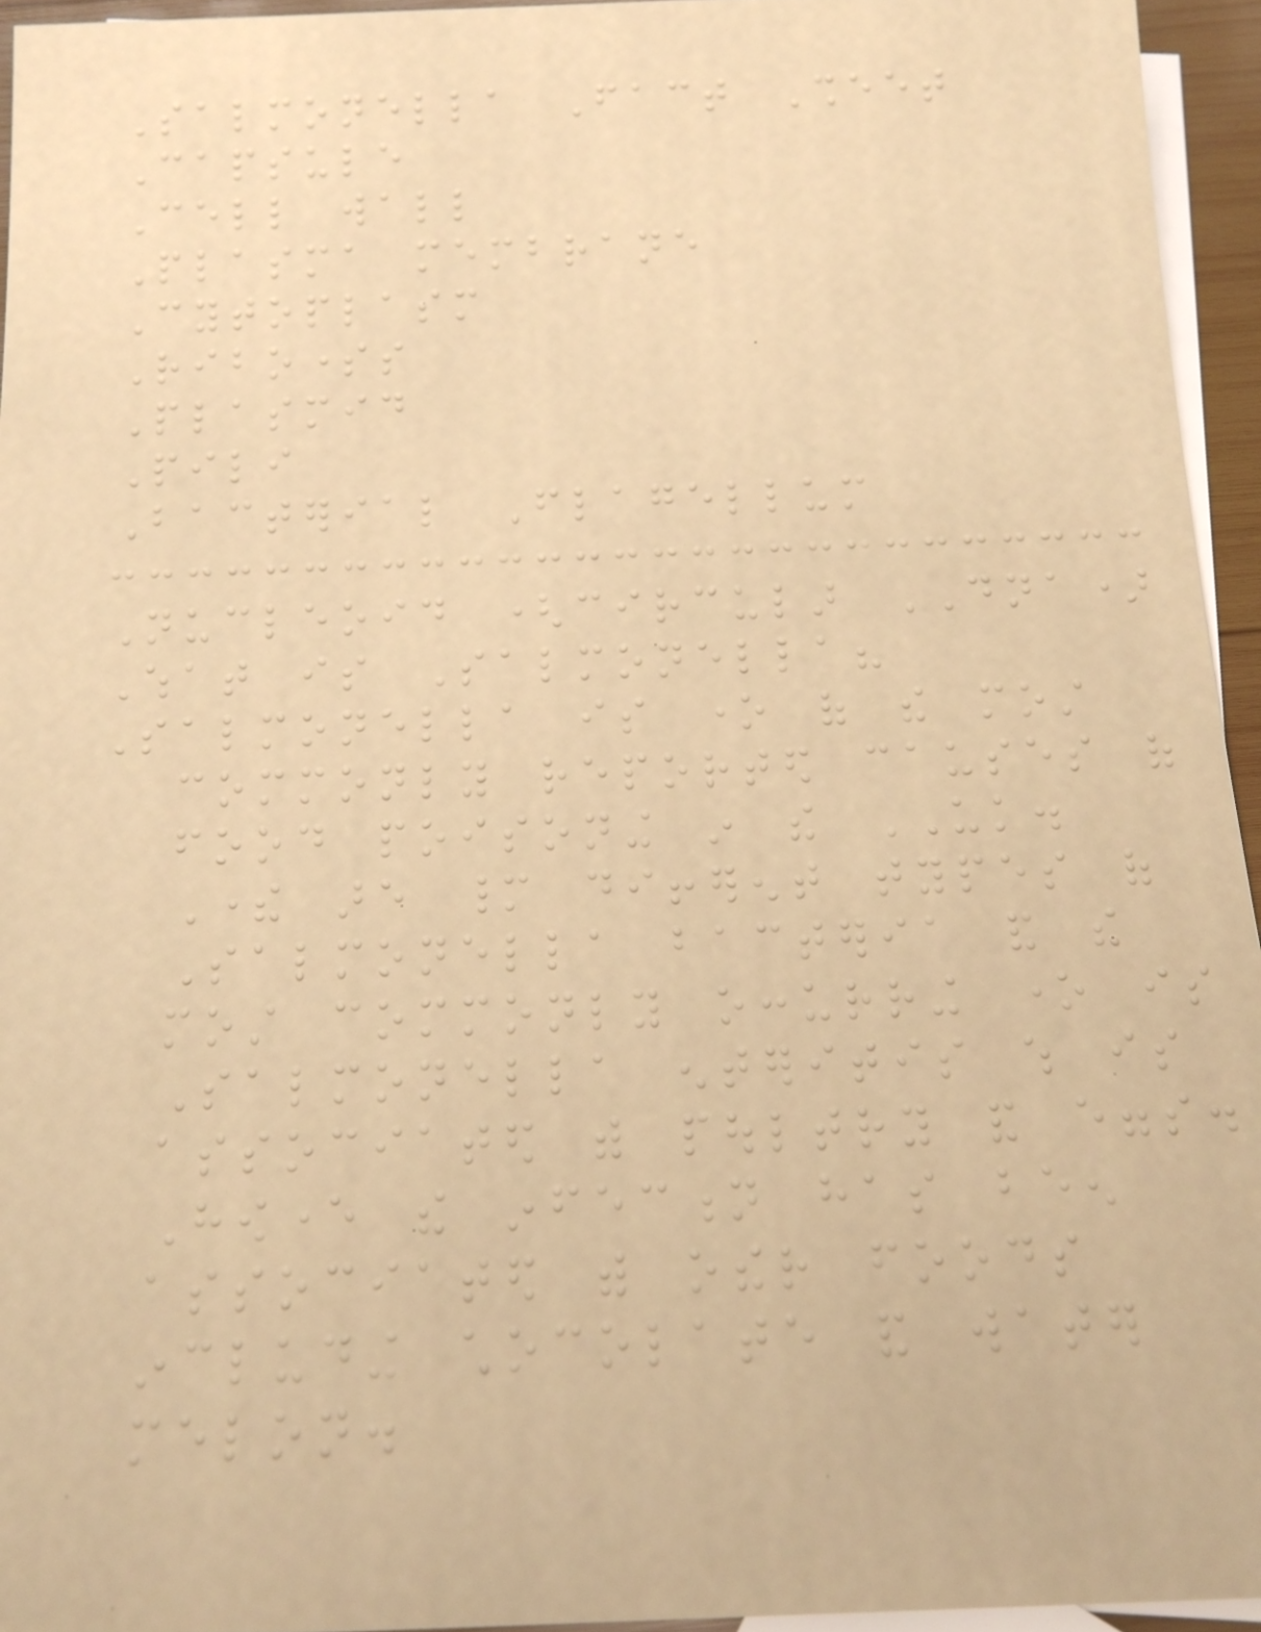Salmonella Fact Sheet
Capsule
Cell wall
Plasma membrane
Cytoplasm
Ribosomes
Plasmid
Pili
Bacterial Flagellum
Nucleoid (circular DNA)
What is Salmonella?
Salmonella is one of the most
commonly reported causes of
food poisoning in the UK.
There are many different types of
Salmonella bacteria and the
most commonly occurring one is
Salmonella enteritis which is
associated with poultry and eggs.
However the infection has been
associated with other foods
including chocolate and water
melon.
